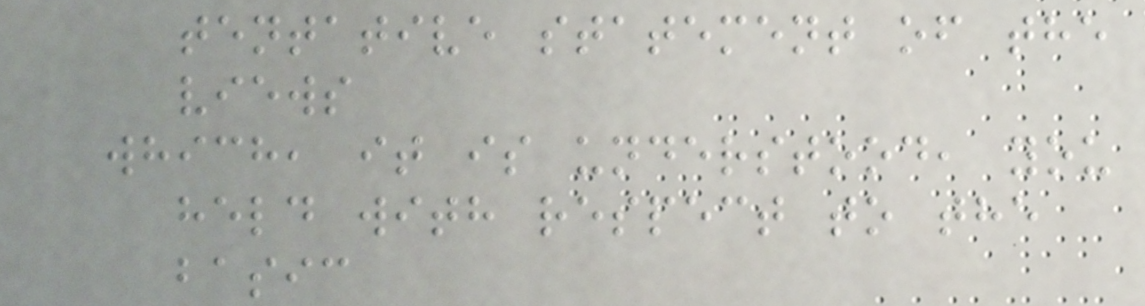tentative statement of the
views
which, it is understood, you
held with respect to the
basic
